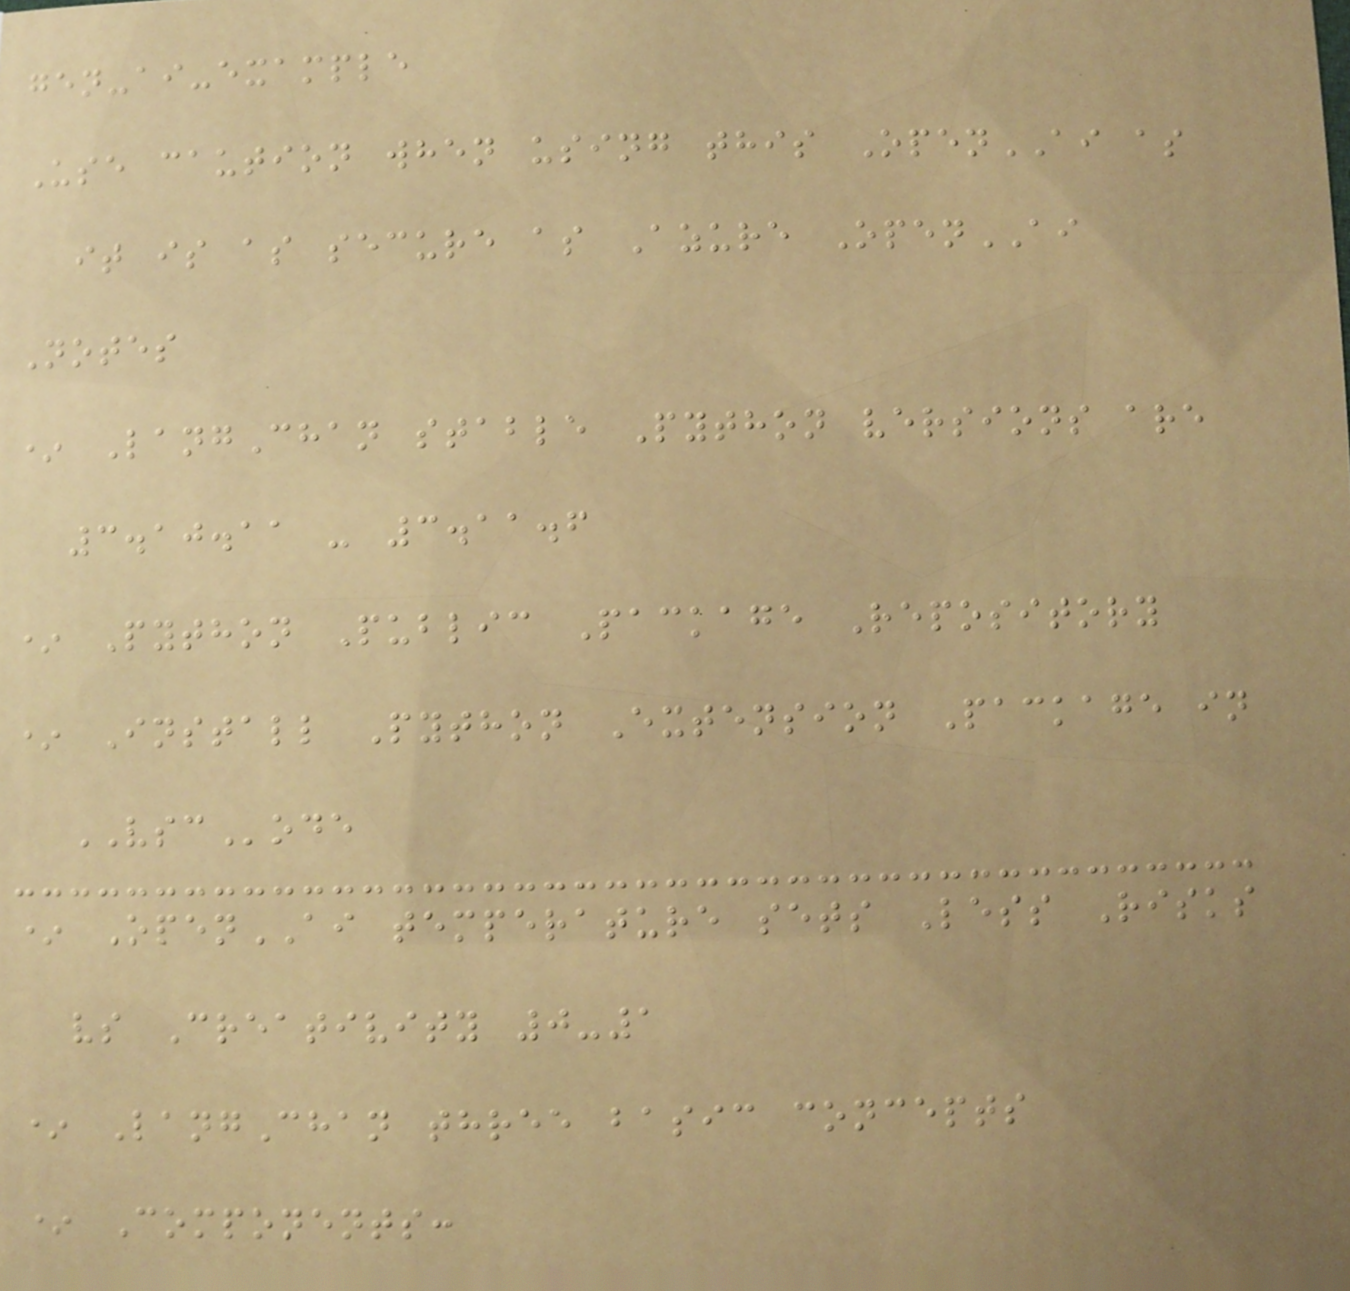gen-ai-example
Use caution when using this OpenAI as
it is as secure as Azure OpenAI
Notes
* LangChan stable Python versions are
3.10.11 - 3.11.6
* Python Public Package Repository
* Install Python Extension Package in
VSCode
* OpenAI temperature sets Less Risks
vs Creativity 0-1
* LangChan three basic concepts
* Components:
